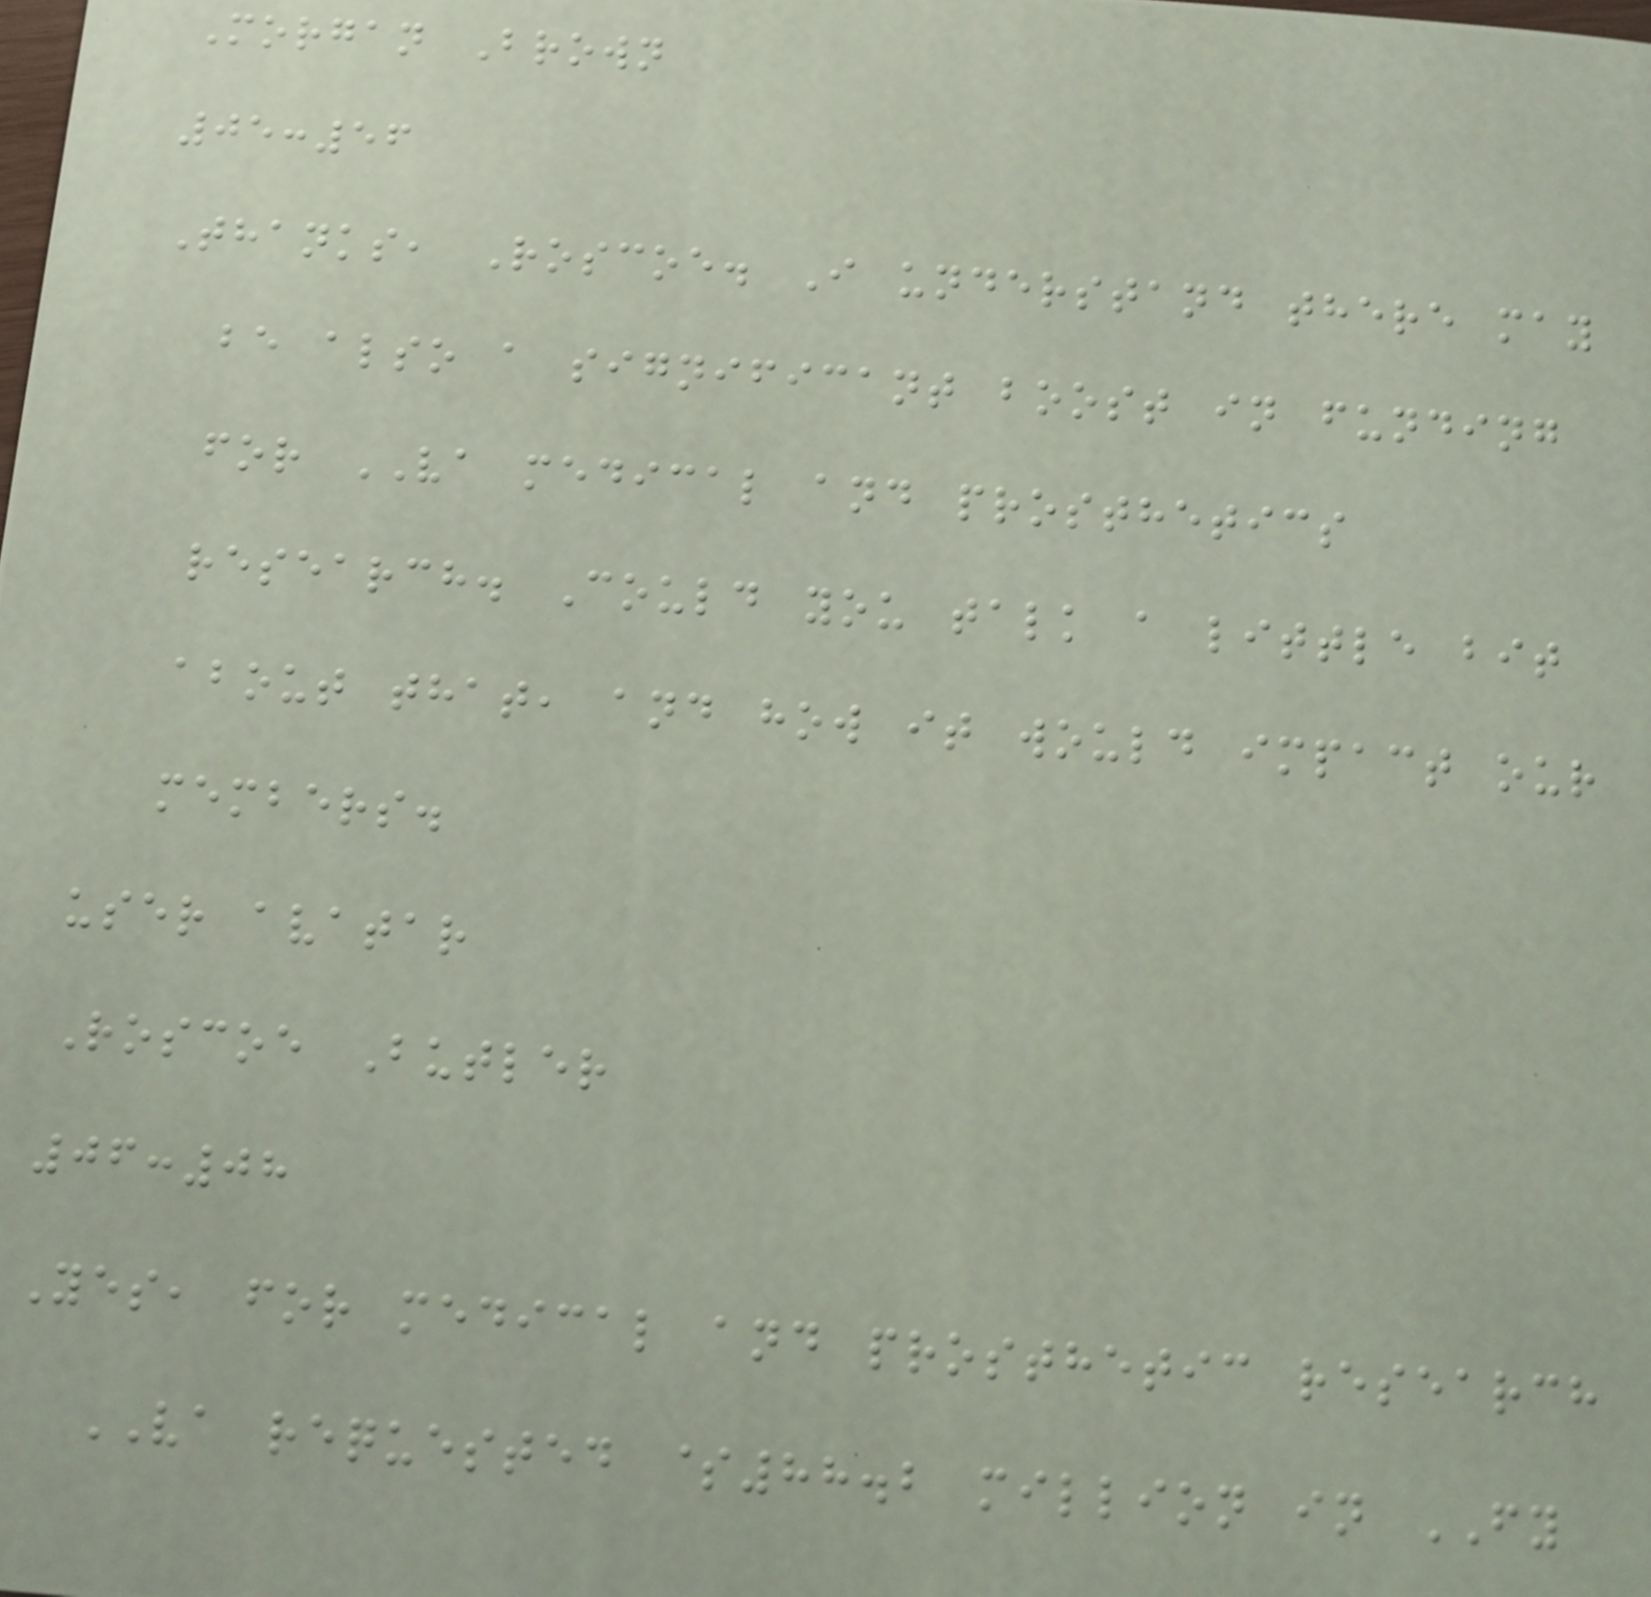Morgan Brown
05:56
Thanks, Roscoe. I understand there may
be also a significant boost in funding
for VA medical and prosthetics
research. Could you talk a little bit
about that, and how it would impact our
members.
user avatar
Roscoe Butler
06:08
Yes, for medical and prosthetic research
VA requested $88.2 million in FY
